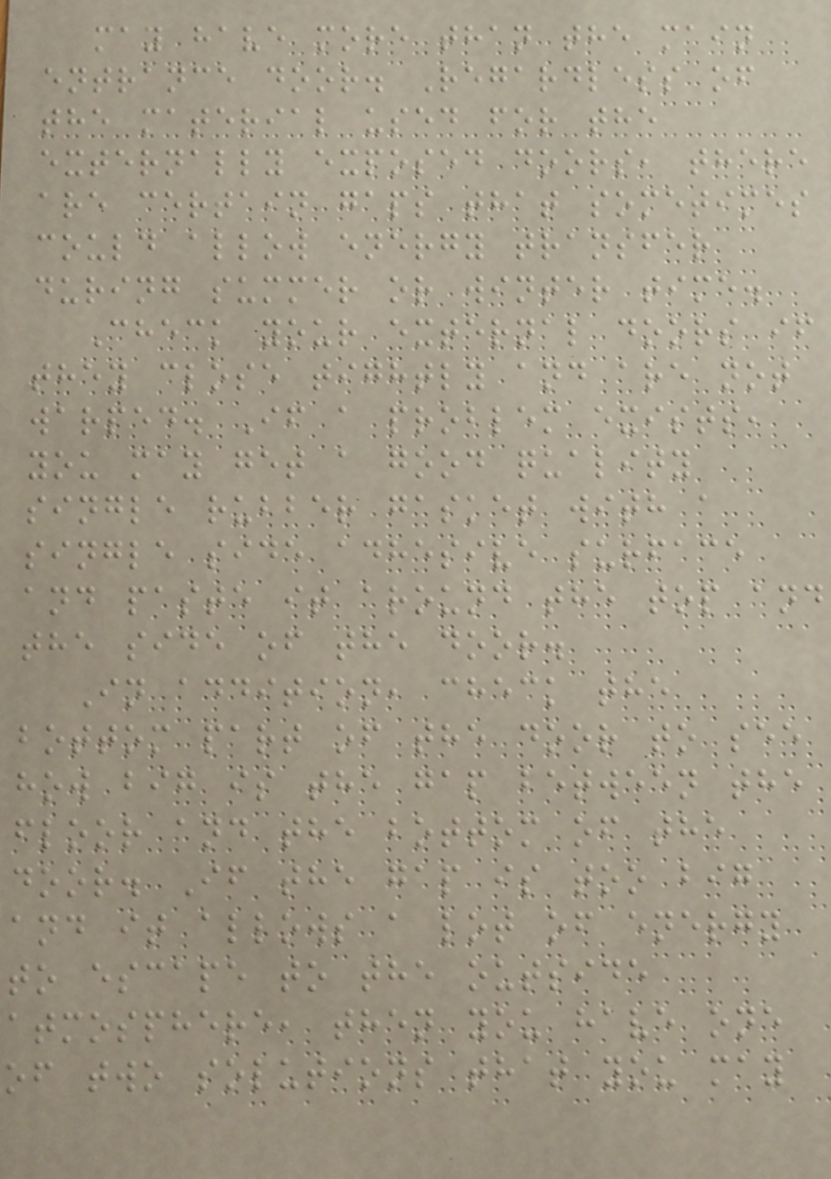may have more than the main
entrance door. Regardless of
the material used for the
externally exposed doors, there
are certain gaps that sometimes
could allow energy transfer
during summer or winter time.
Check your external doors if
they close tightly and are not
warped. If a problem exists,
you may get a good quality
single rubber gasket with a
single side adhesive surface
and paste it around the top and
the side of the door.
In addition, check the
bottom part of the door to see
how big is the gap between the
floor and the bottom of the
door. If the gap is too big
and it allows a lot of energy
to escape to the outside
atmosphere, then you have one
of two solutions that you may
